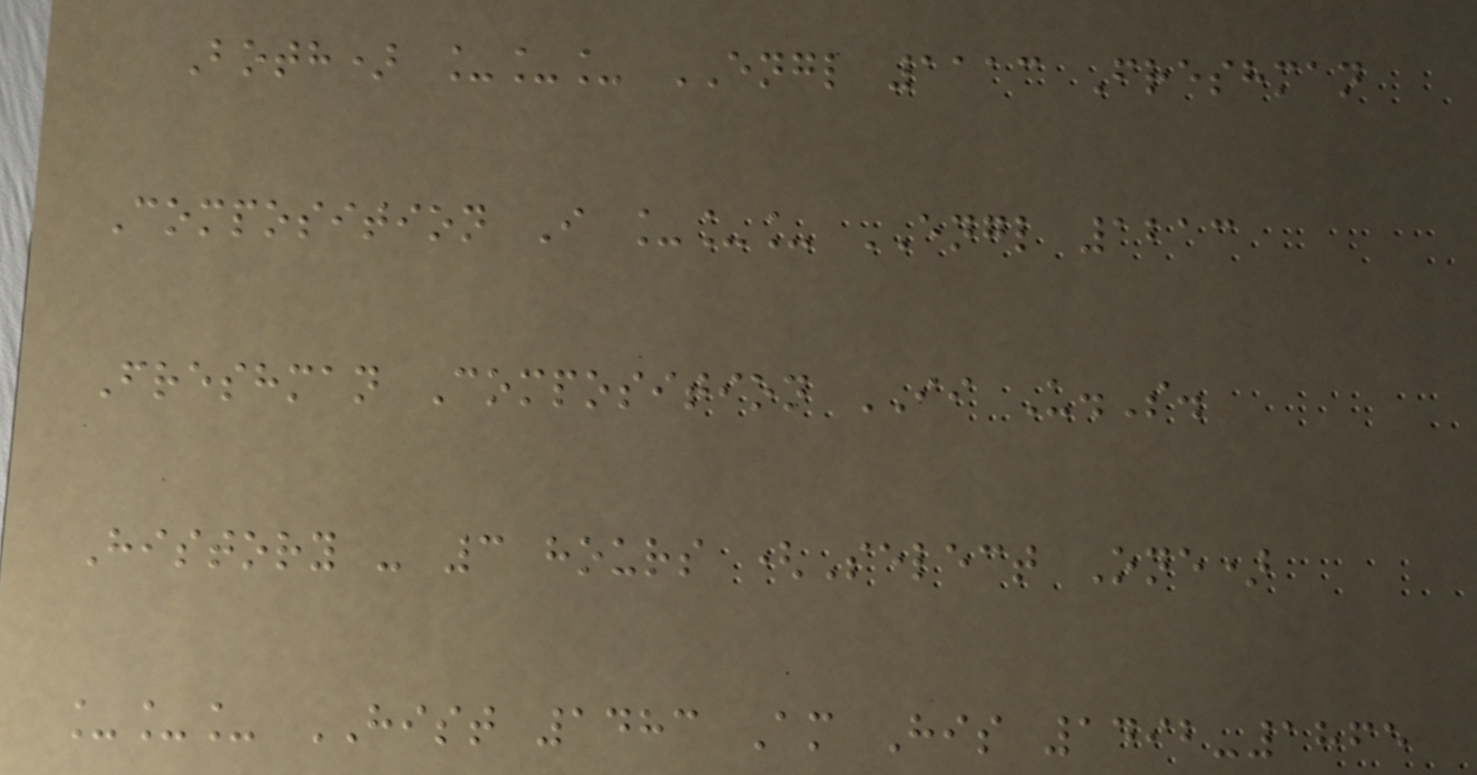Both) ___ ENGL 1113 Freshman
Composition I ___ ENGL 1213
Freshman Composition II U.S.
History - 3 hours (Select One)
___ HIST 1483 Am His 1492-1865
